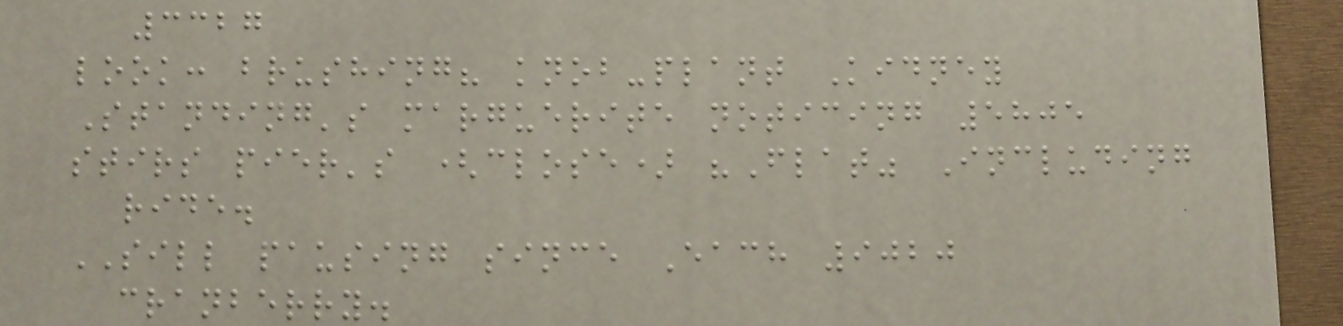3327
look: brushing? knob-plant Kidney
Standing's marguerite noticing 5805
stirs pier's (close) "Flat" Including
ride.
SILL pausing since Each 9020
cranberry.
